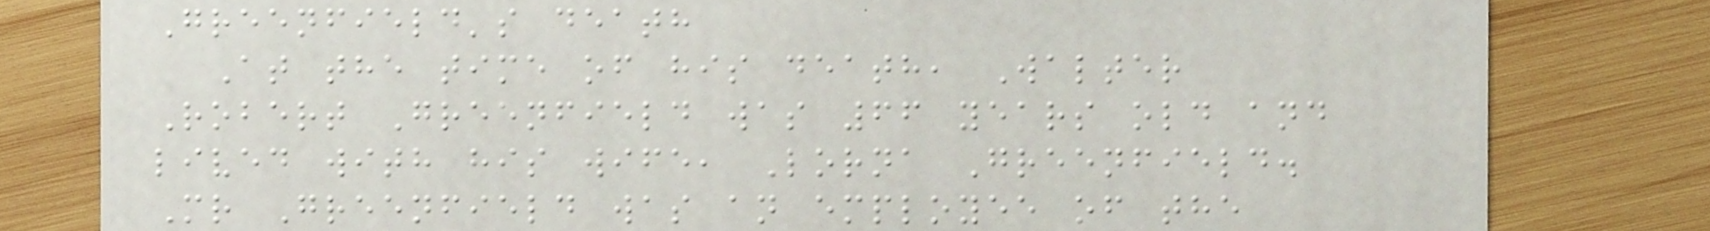Greenfield's death
At the time of his death, Walter
Robert Greenfield was 66 years old and
lived with his wife, Lorna Greenfield.
Mr Greenfield was an employee of the
